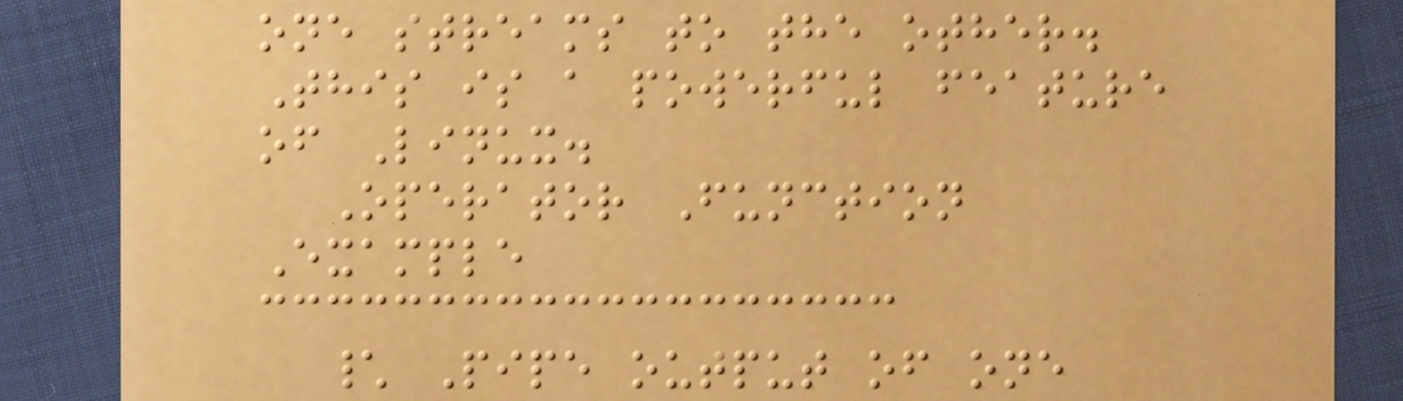one streams to the other.
This is a powerful feature
of Linux.
Operator Function
Example
\ Pipe output of one
